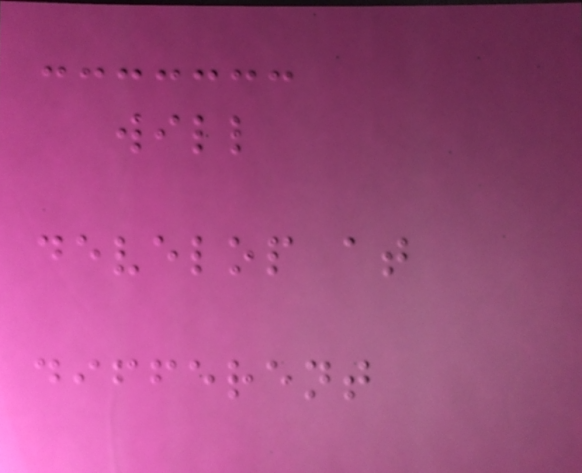will
develop at
different
